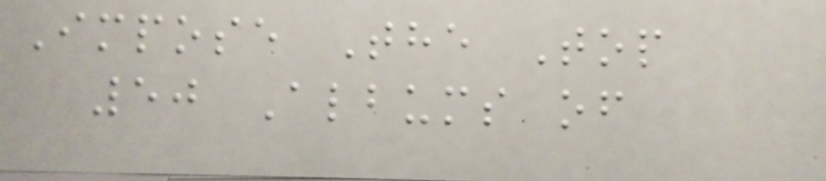Impose The Top
50 Albums of
